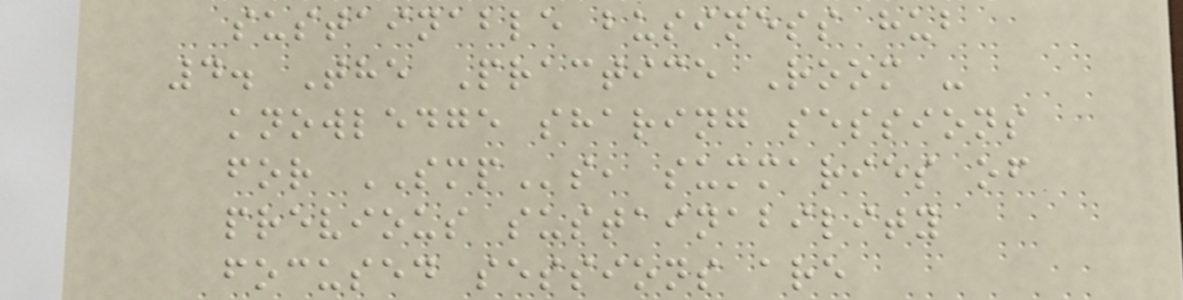sustainable business hub
4. The Practice Room -
knowledge sharing sessions
for SMPs, summaries of
previous sustainability
focused sessions are
